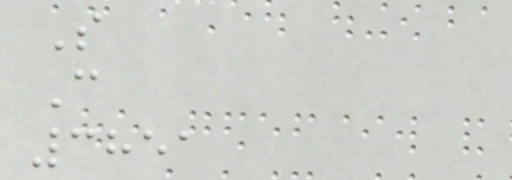S
C
3851
